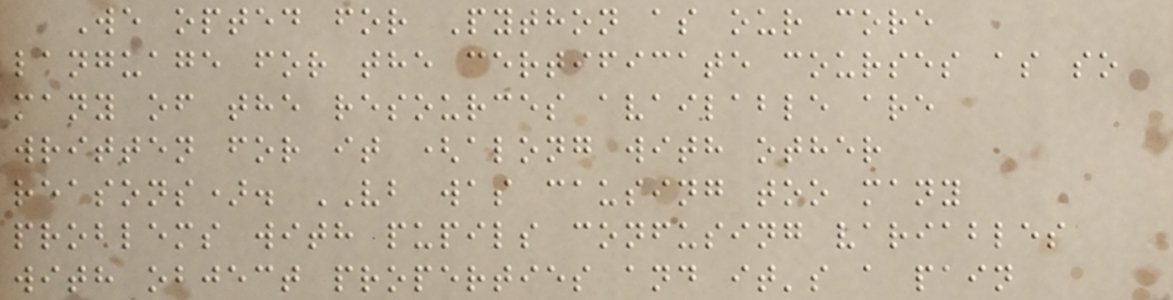We opted for Python as our core
language for the certificate courses as so
many of the resources available are
written for it (along with other
reasons). VB was causing too many
problems with pupils confusing variables
with object properties and it's a pain
